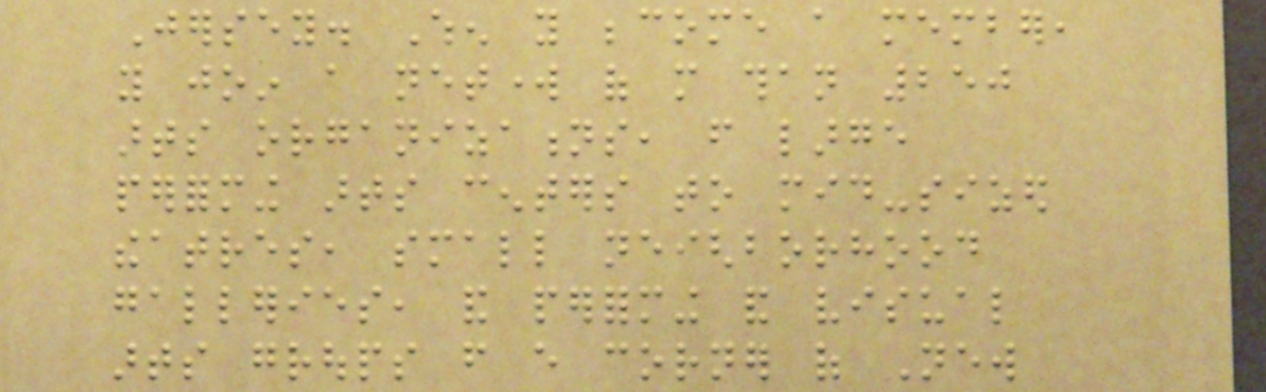Jersey. When you become a member,
you join a network of more than 250
arts organizations, from large
performing arts centers to mid-sized
theatres, small neighborhood
galleries, and performing and visual
arts groups from every corner of New
